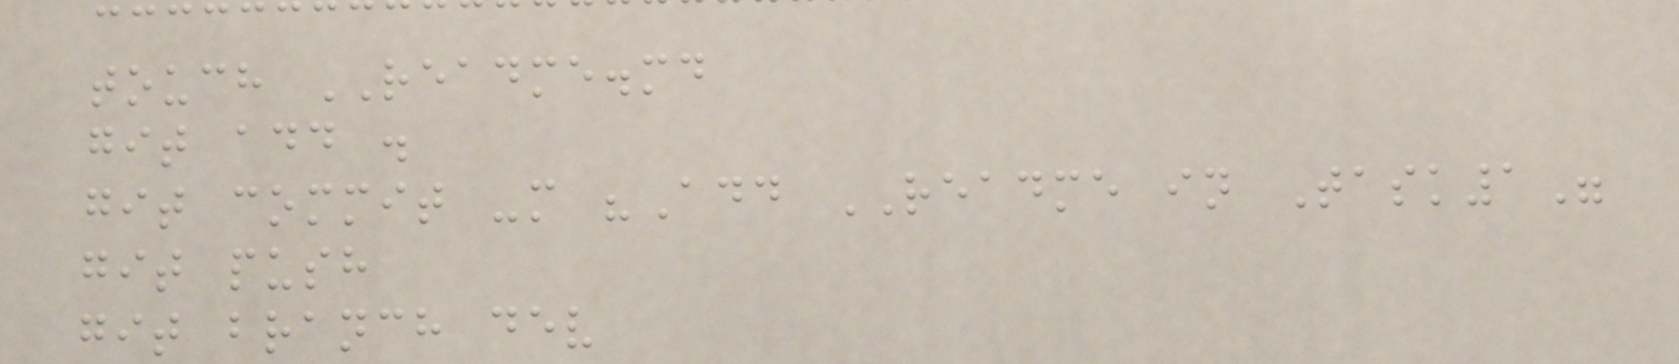touch README.md
git add .
git commit -m "Add README in Task1"
git push
git branch dev
